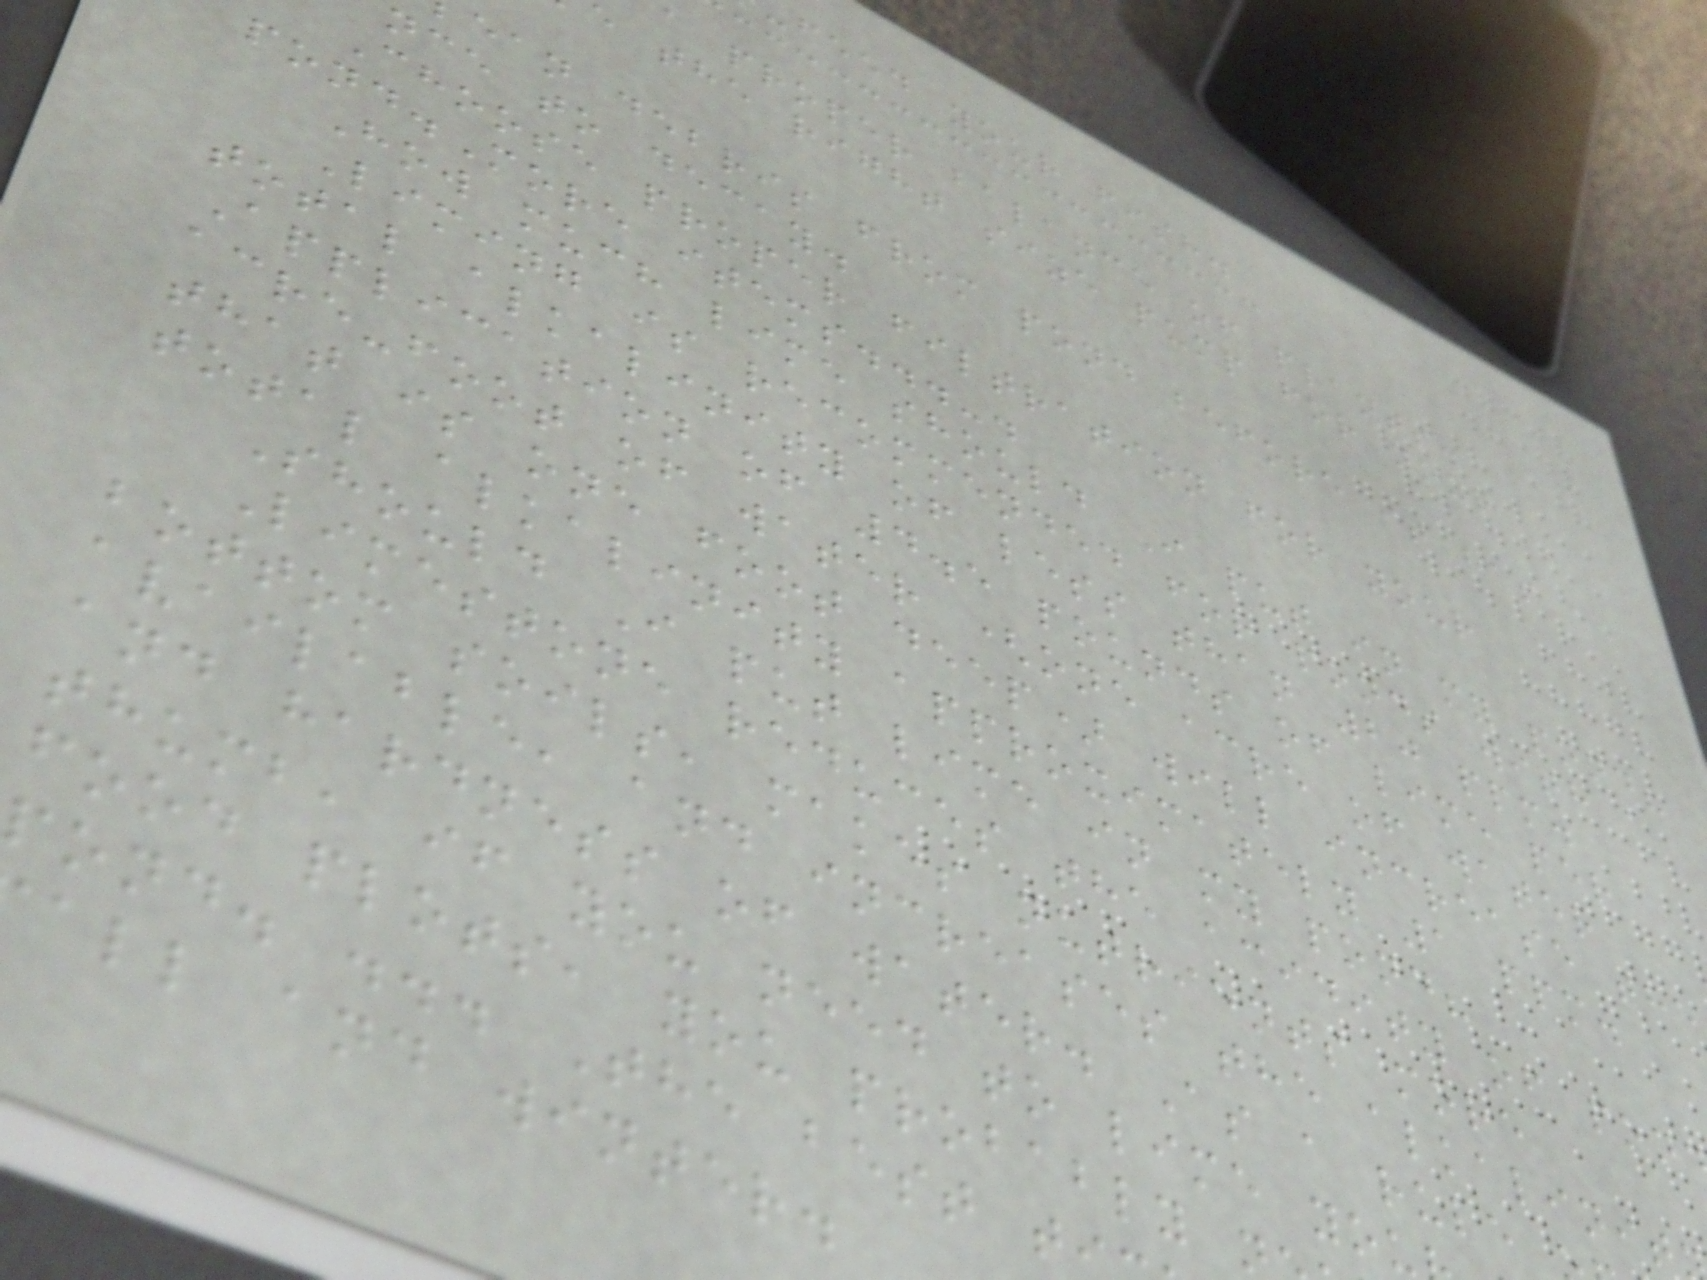feed your fish.
a proper balance of plants.
e the right size pump for your
ean debris from pond before it has a
nce to decay.
Choose proper filtration for your
pond.More items...-.
How much lime should I put in my pond?
Liming is recommended for ponds with a
total alkalinity of less than 20 ppm.
Application of 4.5 pounds of lime per
acre-foot of water (one acre of water
that is one foot deep) will increase the
total alkalinity approximately 1 ppm.
Should I put lime in my pond?
Limestone reduces the acidity of pon
bottom soils, makes nutrients more
available, and increases the alkalinit
and hardness of water. As a rule
thumb, if you need to lime you
food plots, you probably
pond. ... The best t
all and winter.
